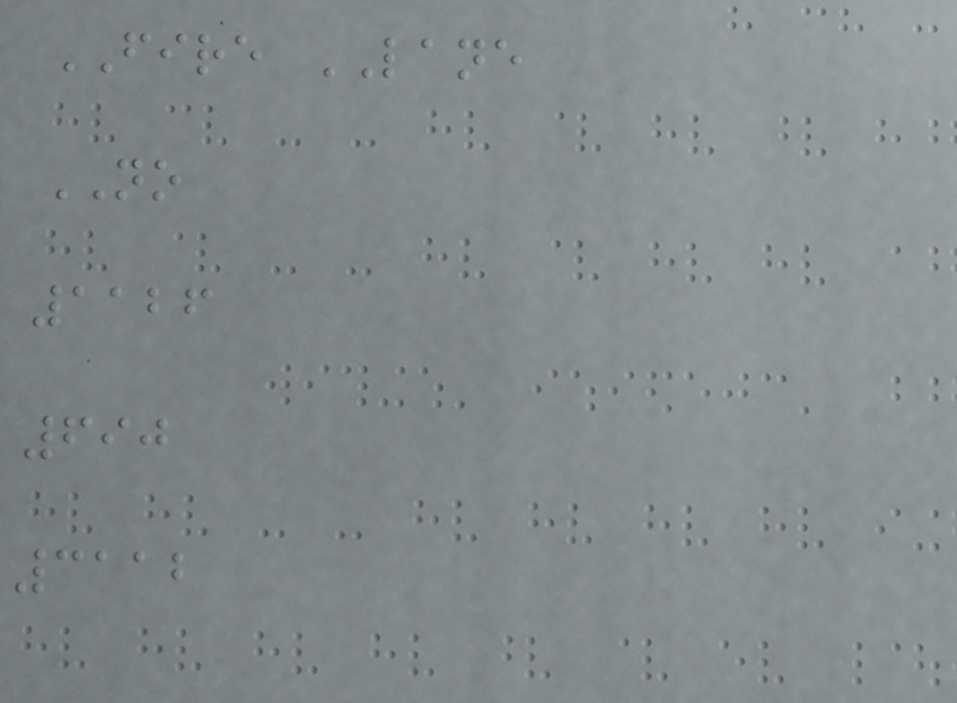FIRE LANE
NO
1126
690
3112
